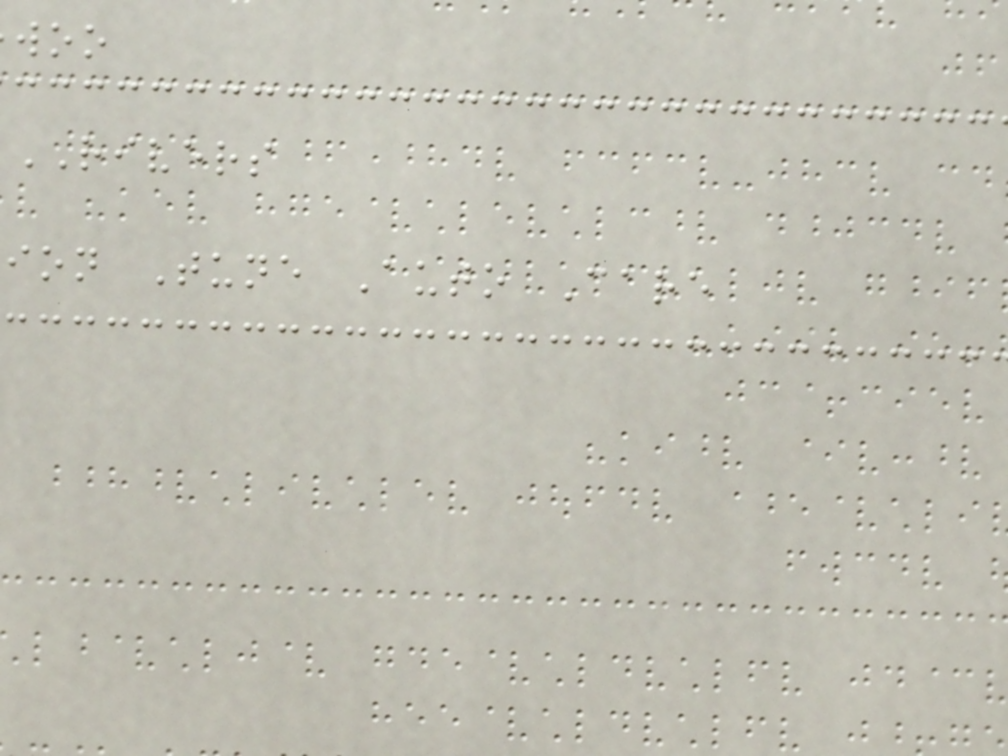RIVERS
ion Tune Auto Care
